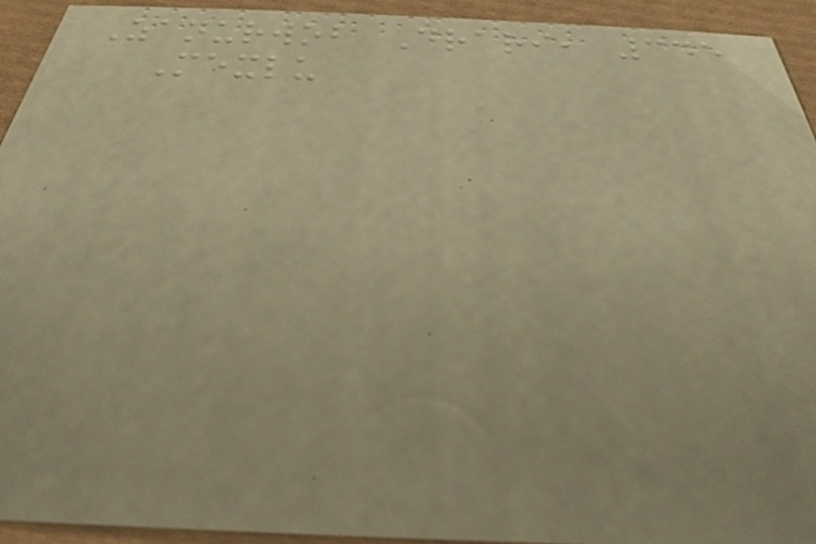Zanurwob Drari, 345
Mexlu
